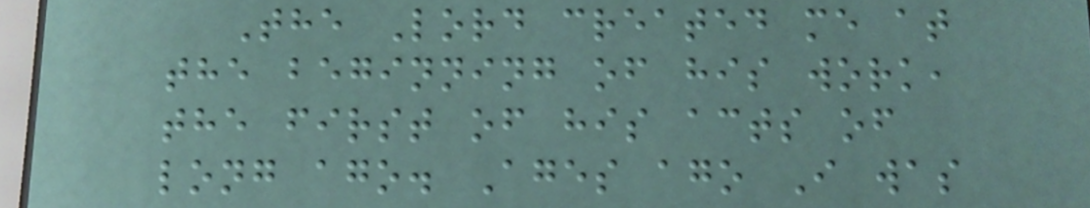The Lord created me at
the beginning of his work,
the first of his acts of
long ago. Ages ago I was
